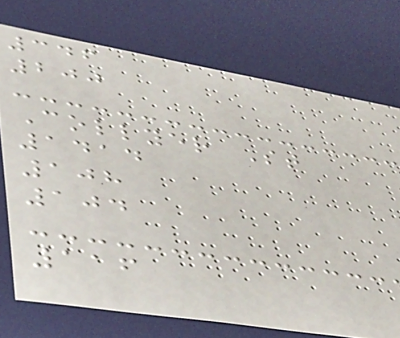346
200
Collyer St
1414
108
104
116
